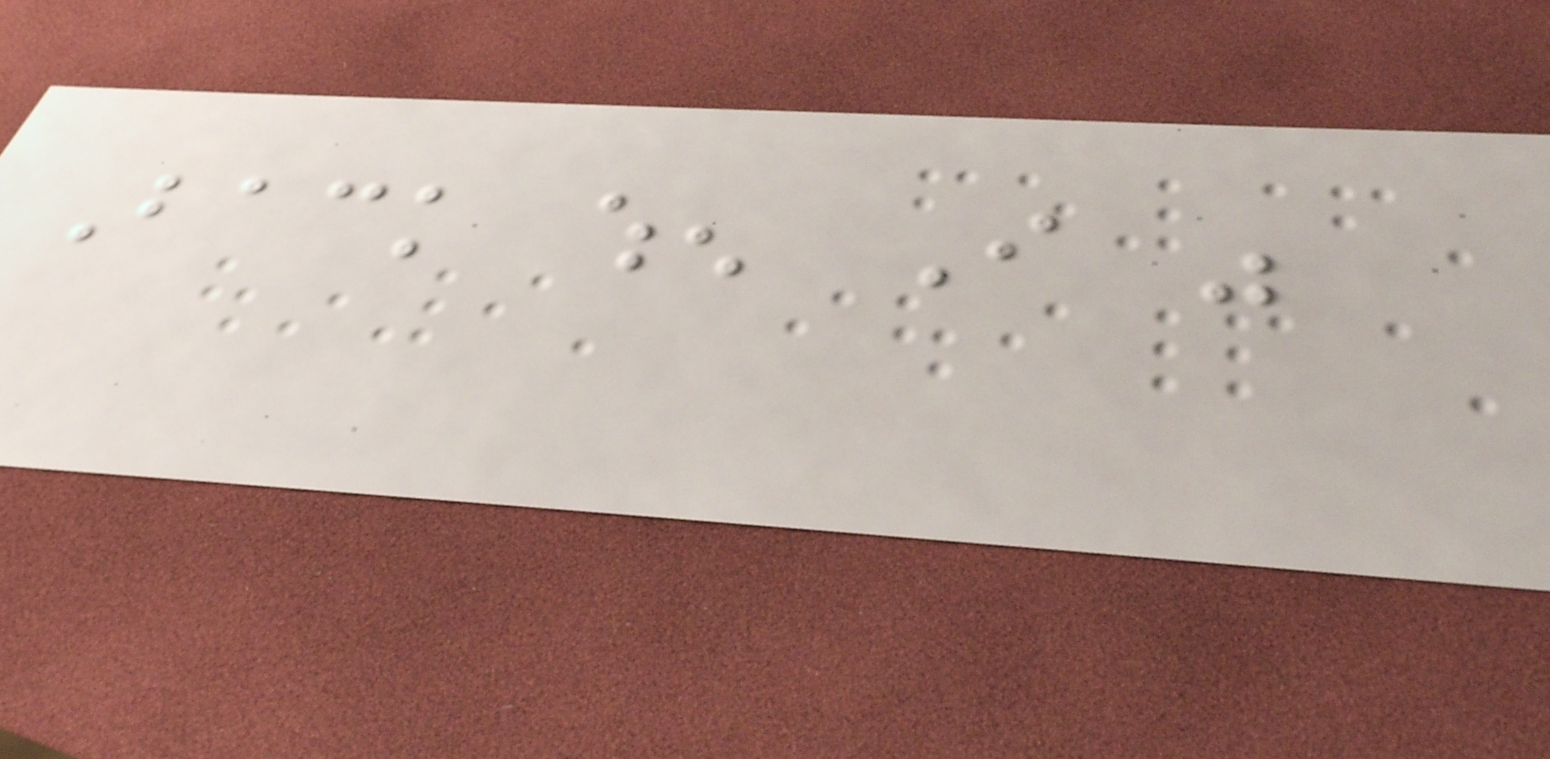Back when I was
